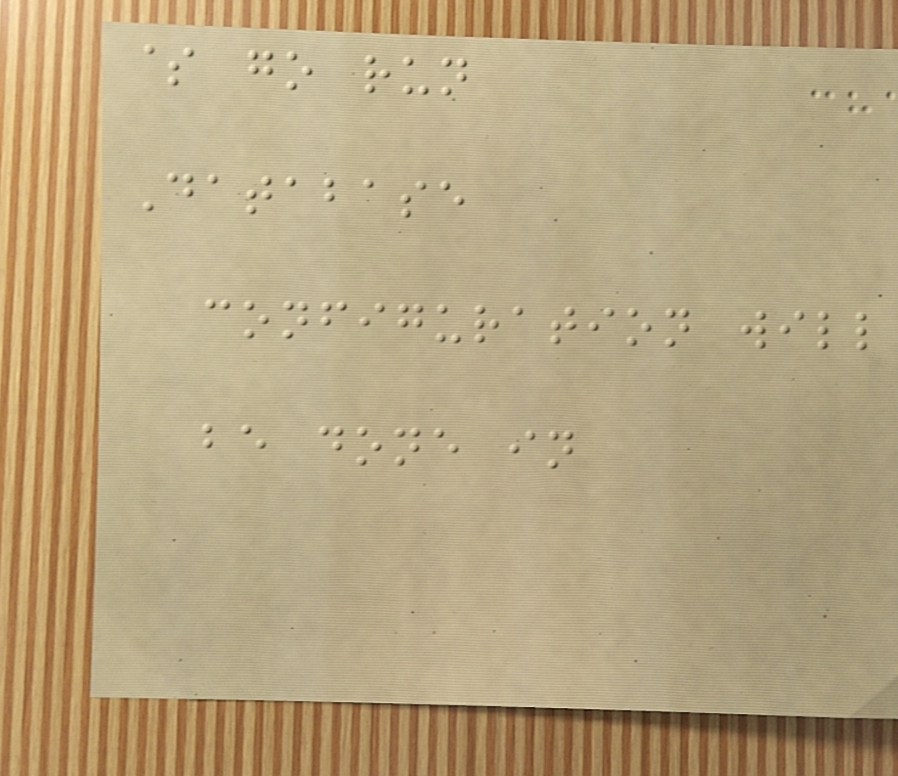$ go run
Database
configuration will
be done in
